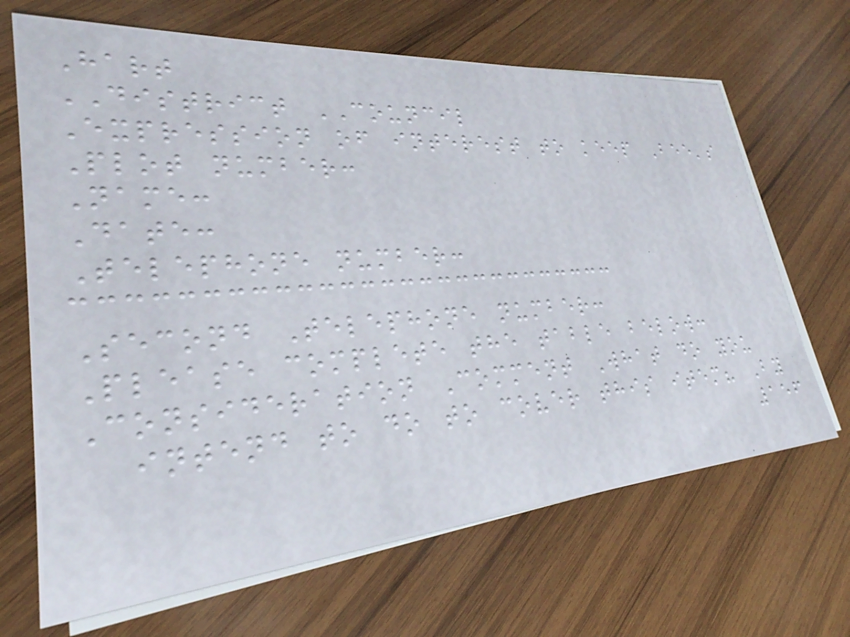Hart
DISTRICT COUNCIL
Expression of interest to keep Bee's
Plot number:
Name:
Date:
Telephone number:
Second Telephone number:
Please complete the table below:
Consideration Comment What do you
intend to do to cover this item? By
156
